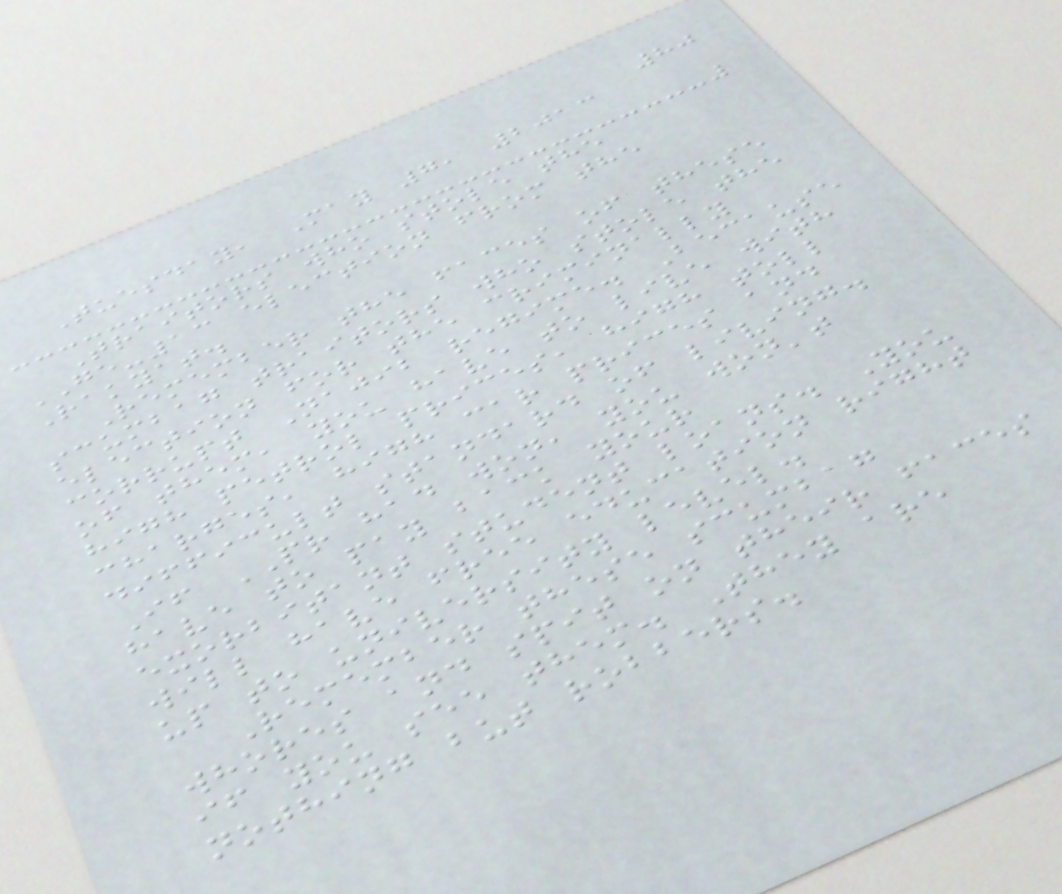80
Tuesday, May 7, 2013
Traitors who stole the
GE-13 election from the
Rakyat.
Remember the faces of these
scumbag traitors who stole the
election for the criminally
corrupt Najib regime. Because
of them, you have to live with
high petrol prices, high toll
charges, high car prices and
difficult standard of living.
If PR had won, you won't
have to pay back your
exorbitant student loans. You
will have free education right
up to university level.
Remember these scumbag
whores and spit on their faces
if you see them. They are
nothing but robbers.
